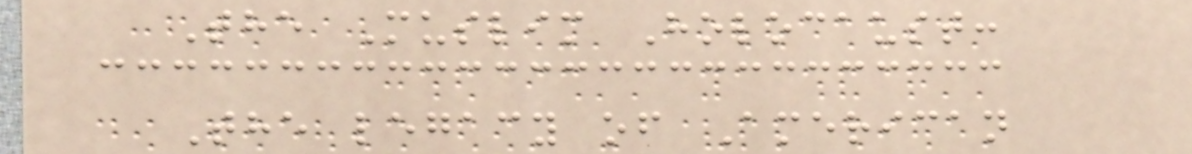The Muslim Holocaust:
The legacy of American
